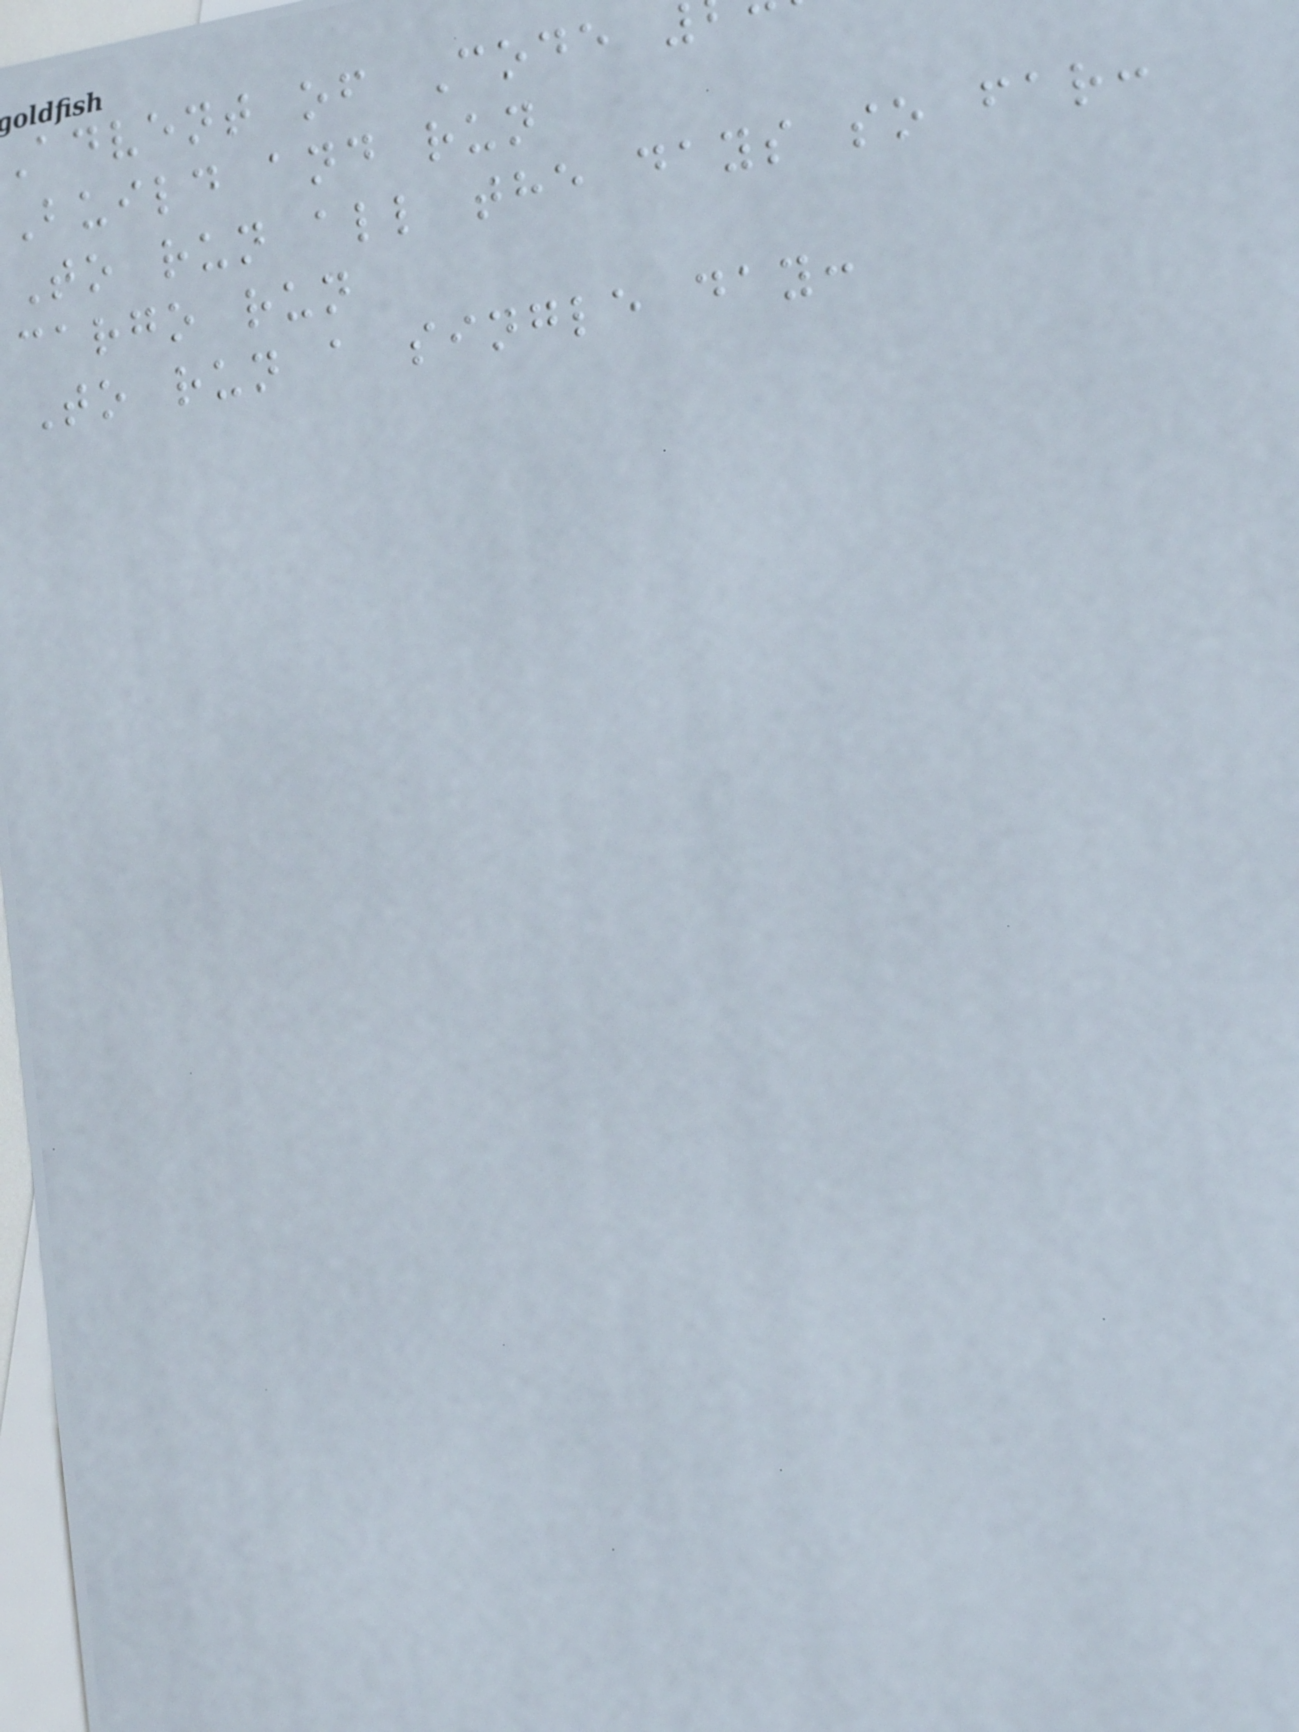advent of Code
Build and run
To run all the days so far:
cargo run
To run a single day:
